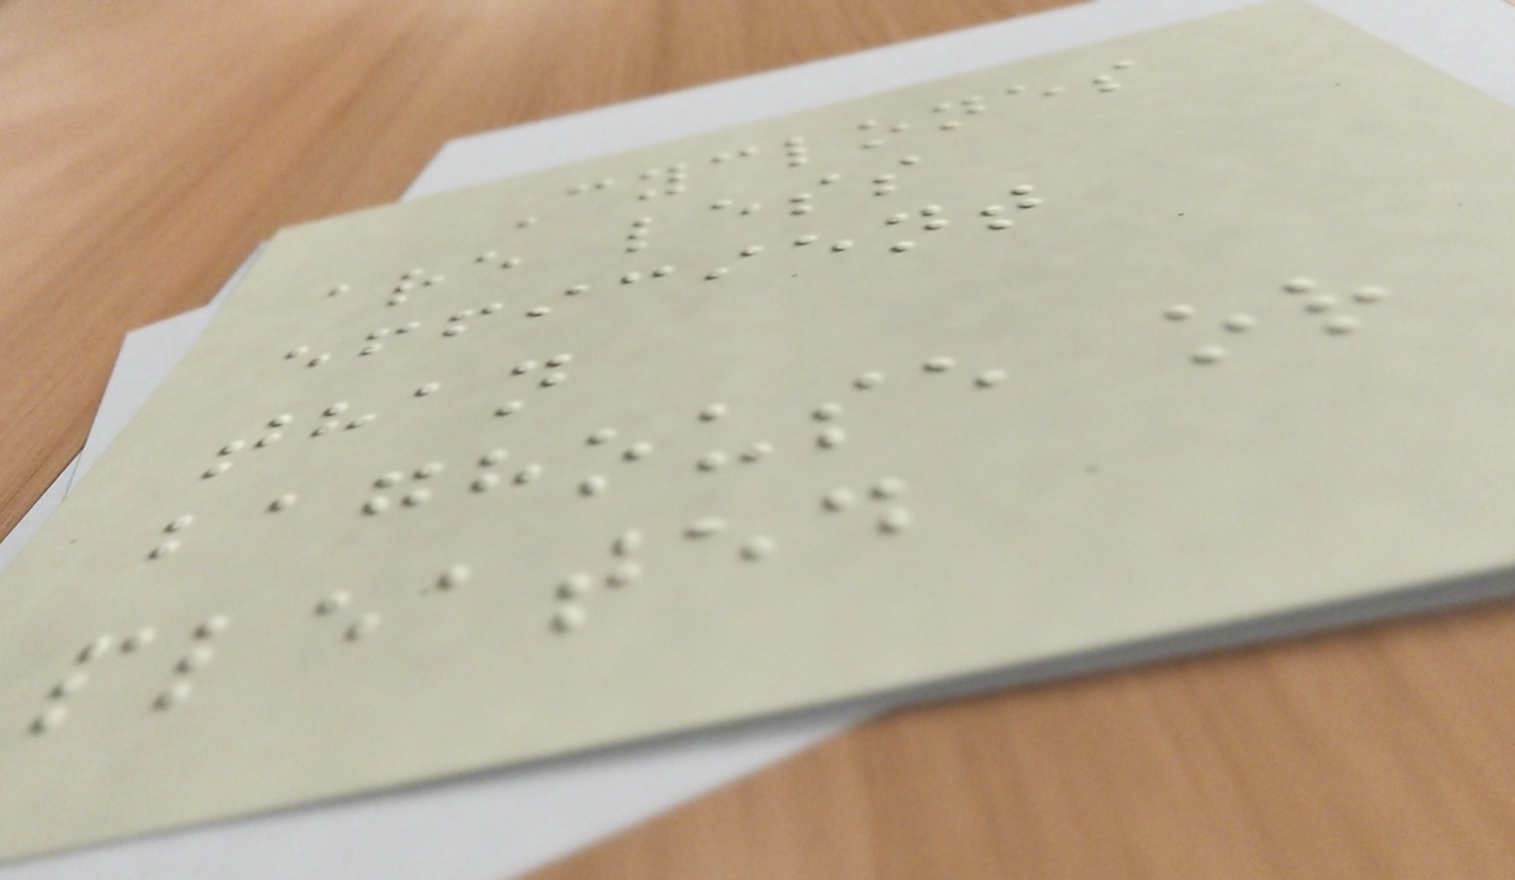Cyclones
are less
efficient
than
baghouse or
pleated
